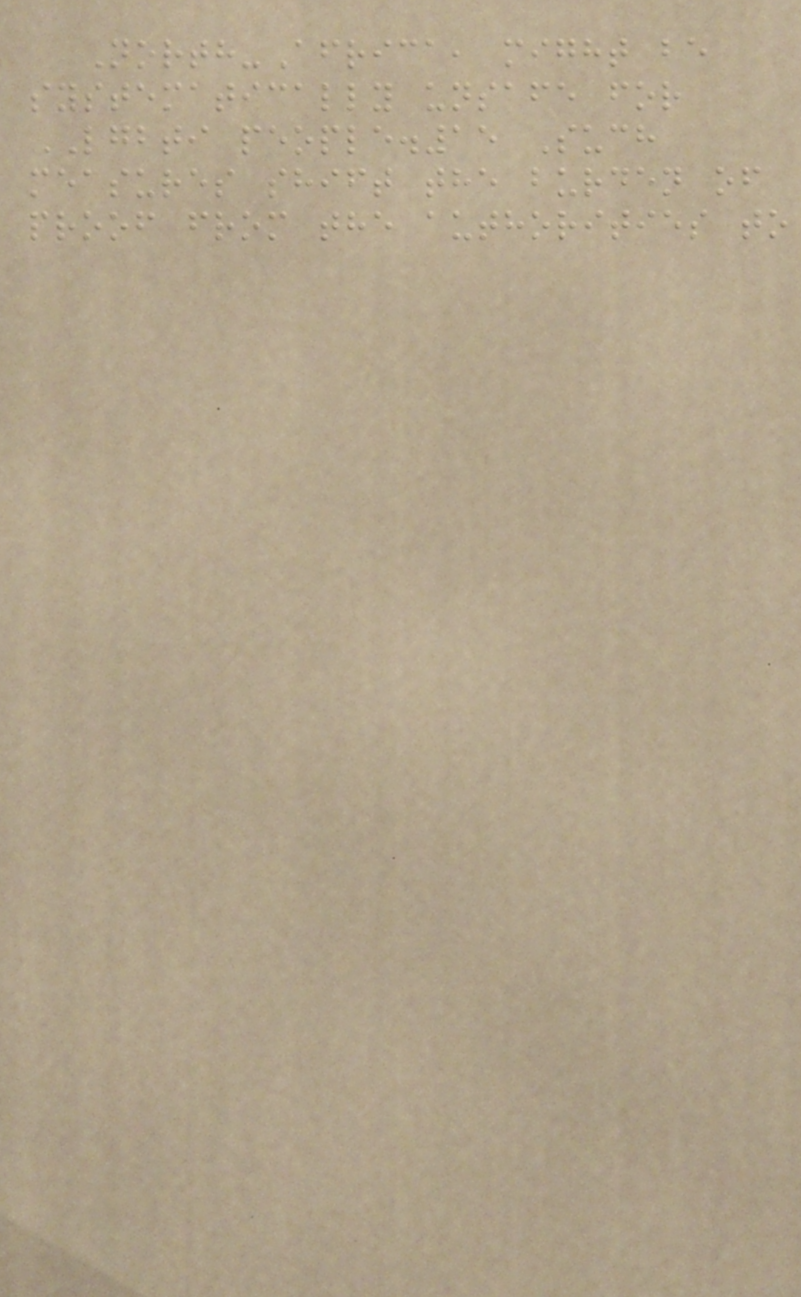North-Africa, might be
systematically unsafe for
LGBTI people.15 Such
measures shift the burden of
proof from the authorities to
